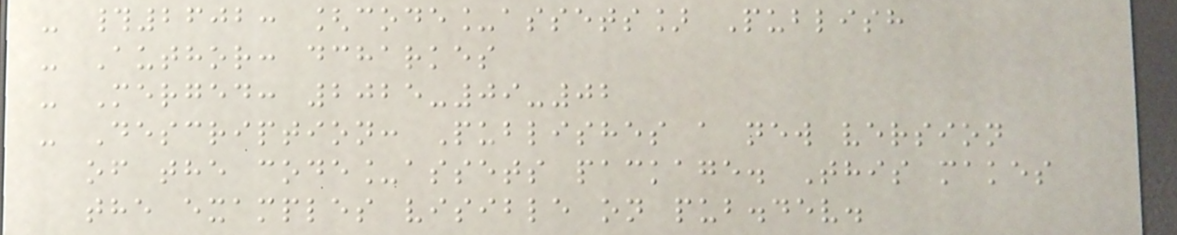- #2602: [code_assets] Publish
- Author: dcharkes
- Merged: 2025-09-02
- Description: Publishes a new version
of the code_assets package. This makes
the examples visible on pub.dev.
